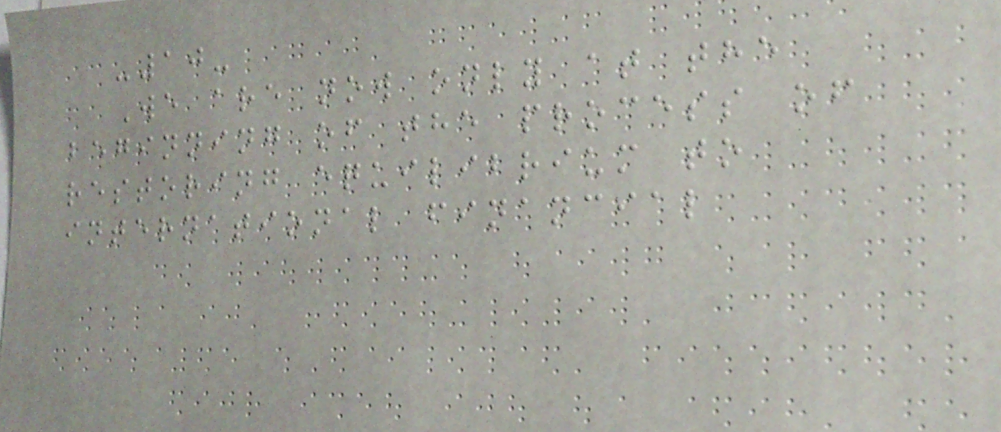-10-
We are now only at the
beginning of the process of
restoring equilibrium to
international financial
